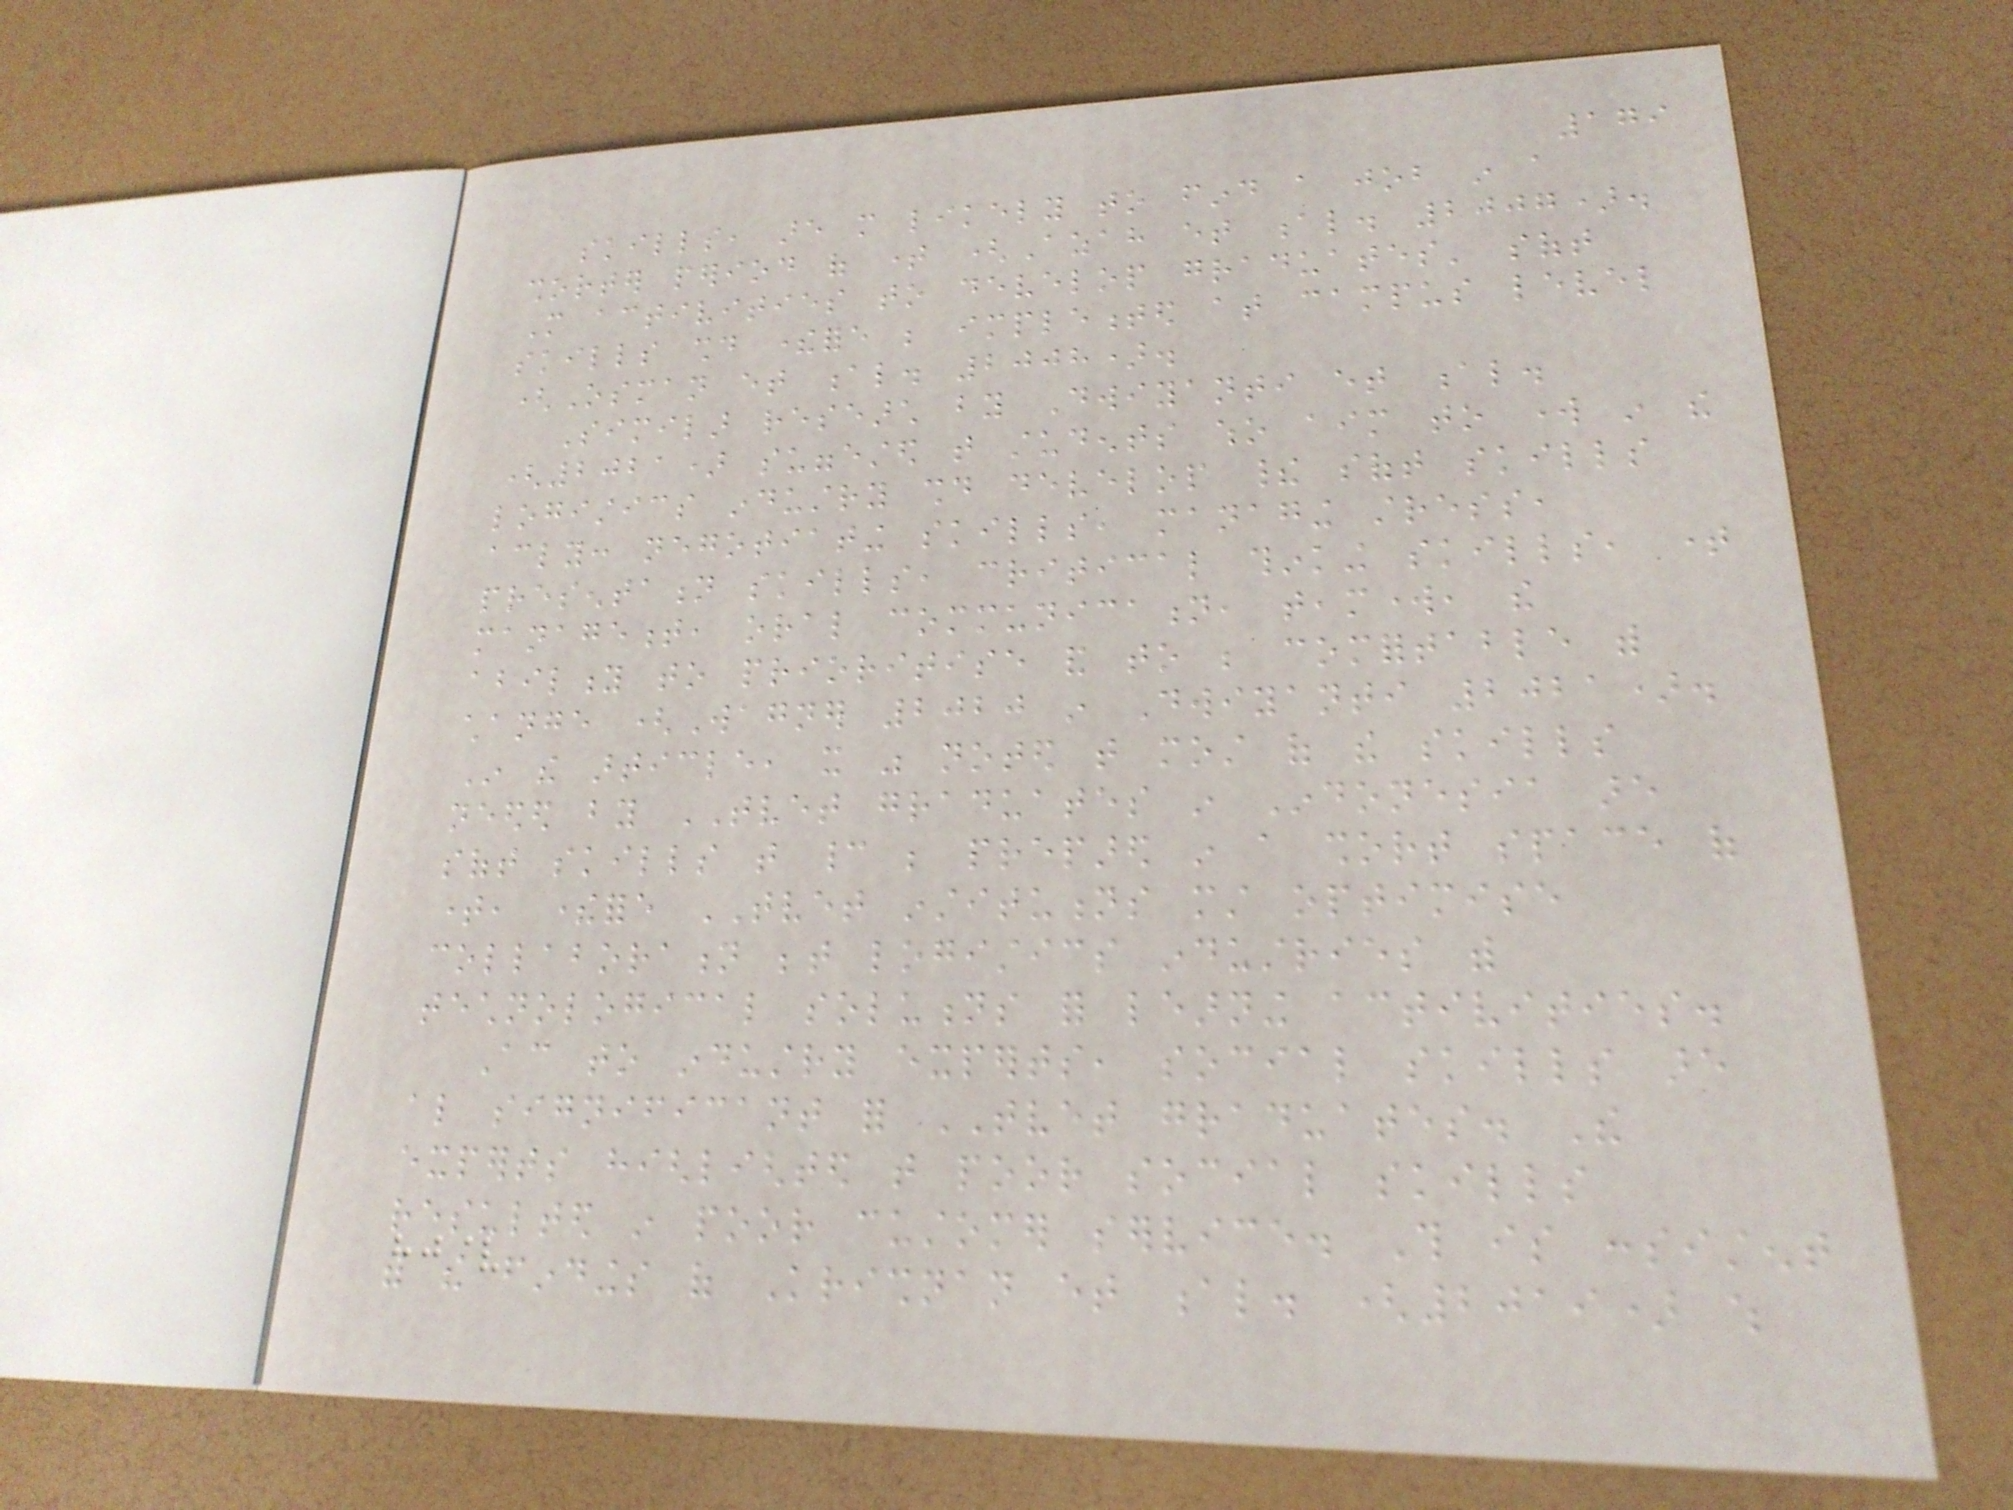179
skills, are more likely to find a job in a
shorter period of time (Azah et al. 2007).
More activities to develop graduates' soft
skills should therefore be implemented at campus level
(Osman et al. 2008).
Similar research by Dwiyanti et al.
(2021) suggested that students who aim to work in the
logistics industry should develop their soft skills
accordingly: negotiating skills, managing stress,
presentation skills, critical thinking skills, time
management, oral communication, teamwork, the
ability to prioritise and to be comfortable with
change (Wagner 2020 in Dwiyanti 2021).
In the article, it was noted that most of the skills
needed by TVET graduates in Indonesia are
soft skills that cannot be prepared in a short space of
time, therefore TVET institutions must optimise
collaboration between logistics industries with
technological solutions for learning activities.
According to industry experts, social skills are
also significant for TVET graduates. The
experts highlighted that poor social skills
resulted in poor customer service. This is consistent
with the findings of Krishnan et al. (2019) which
